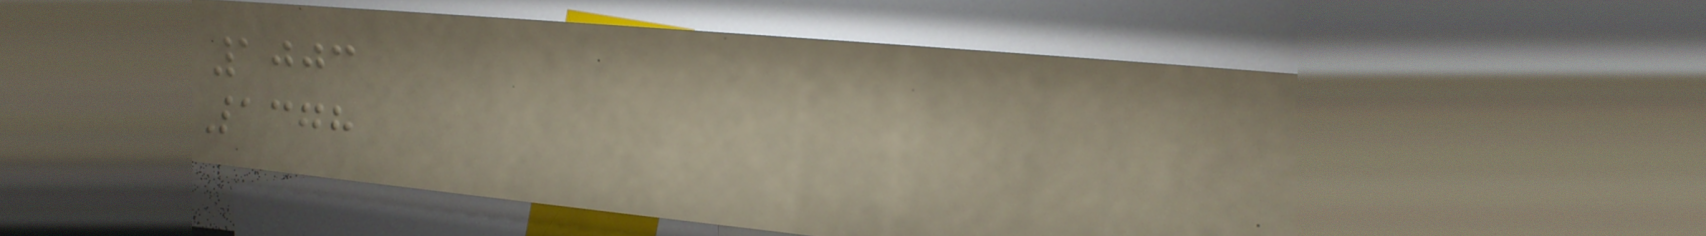1003
1378
